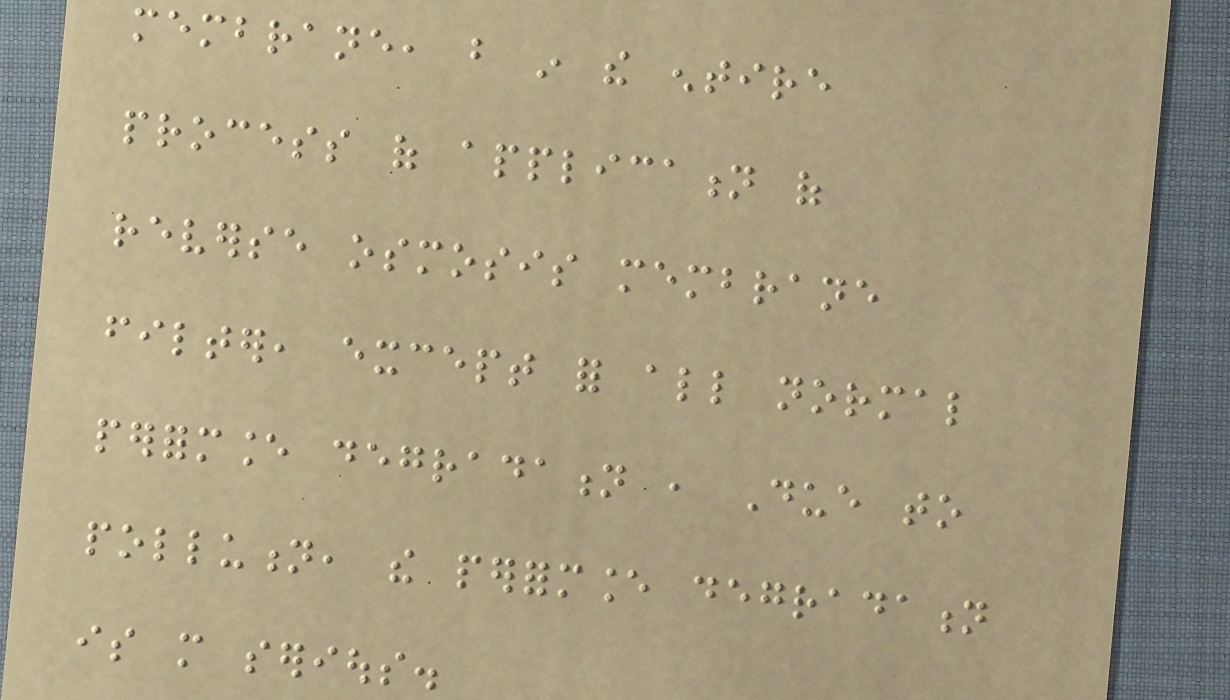membrane, but in the entire
process of application of
reverse osmosis membrane
filter, except for all normal
performance degradation , Due to
pollution, the performance degradation
is more serious.
